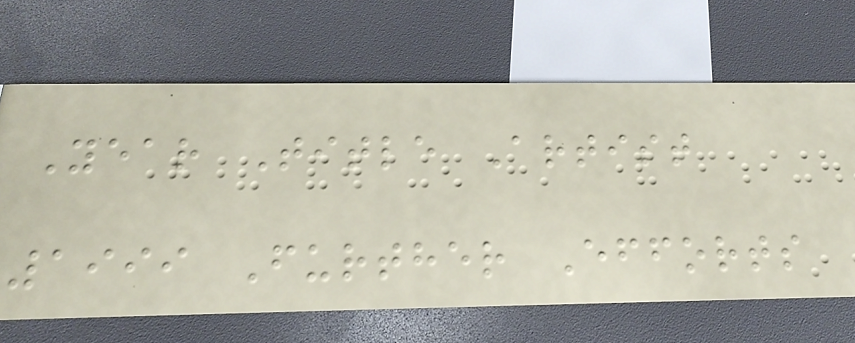Year Title Artist
1999 Further Efforts
